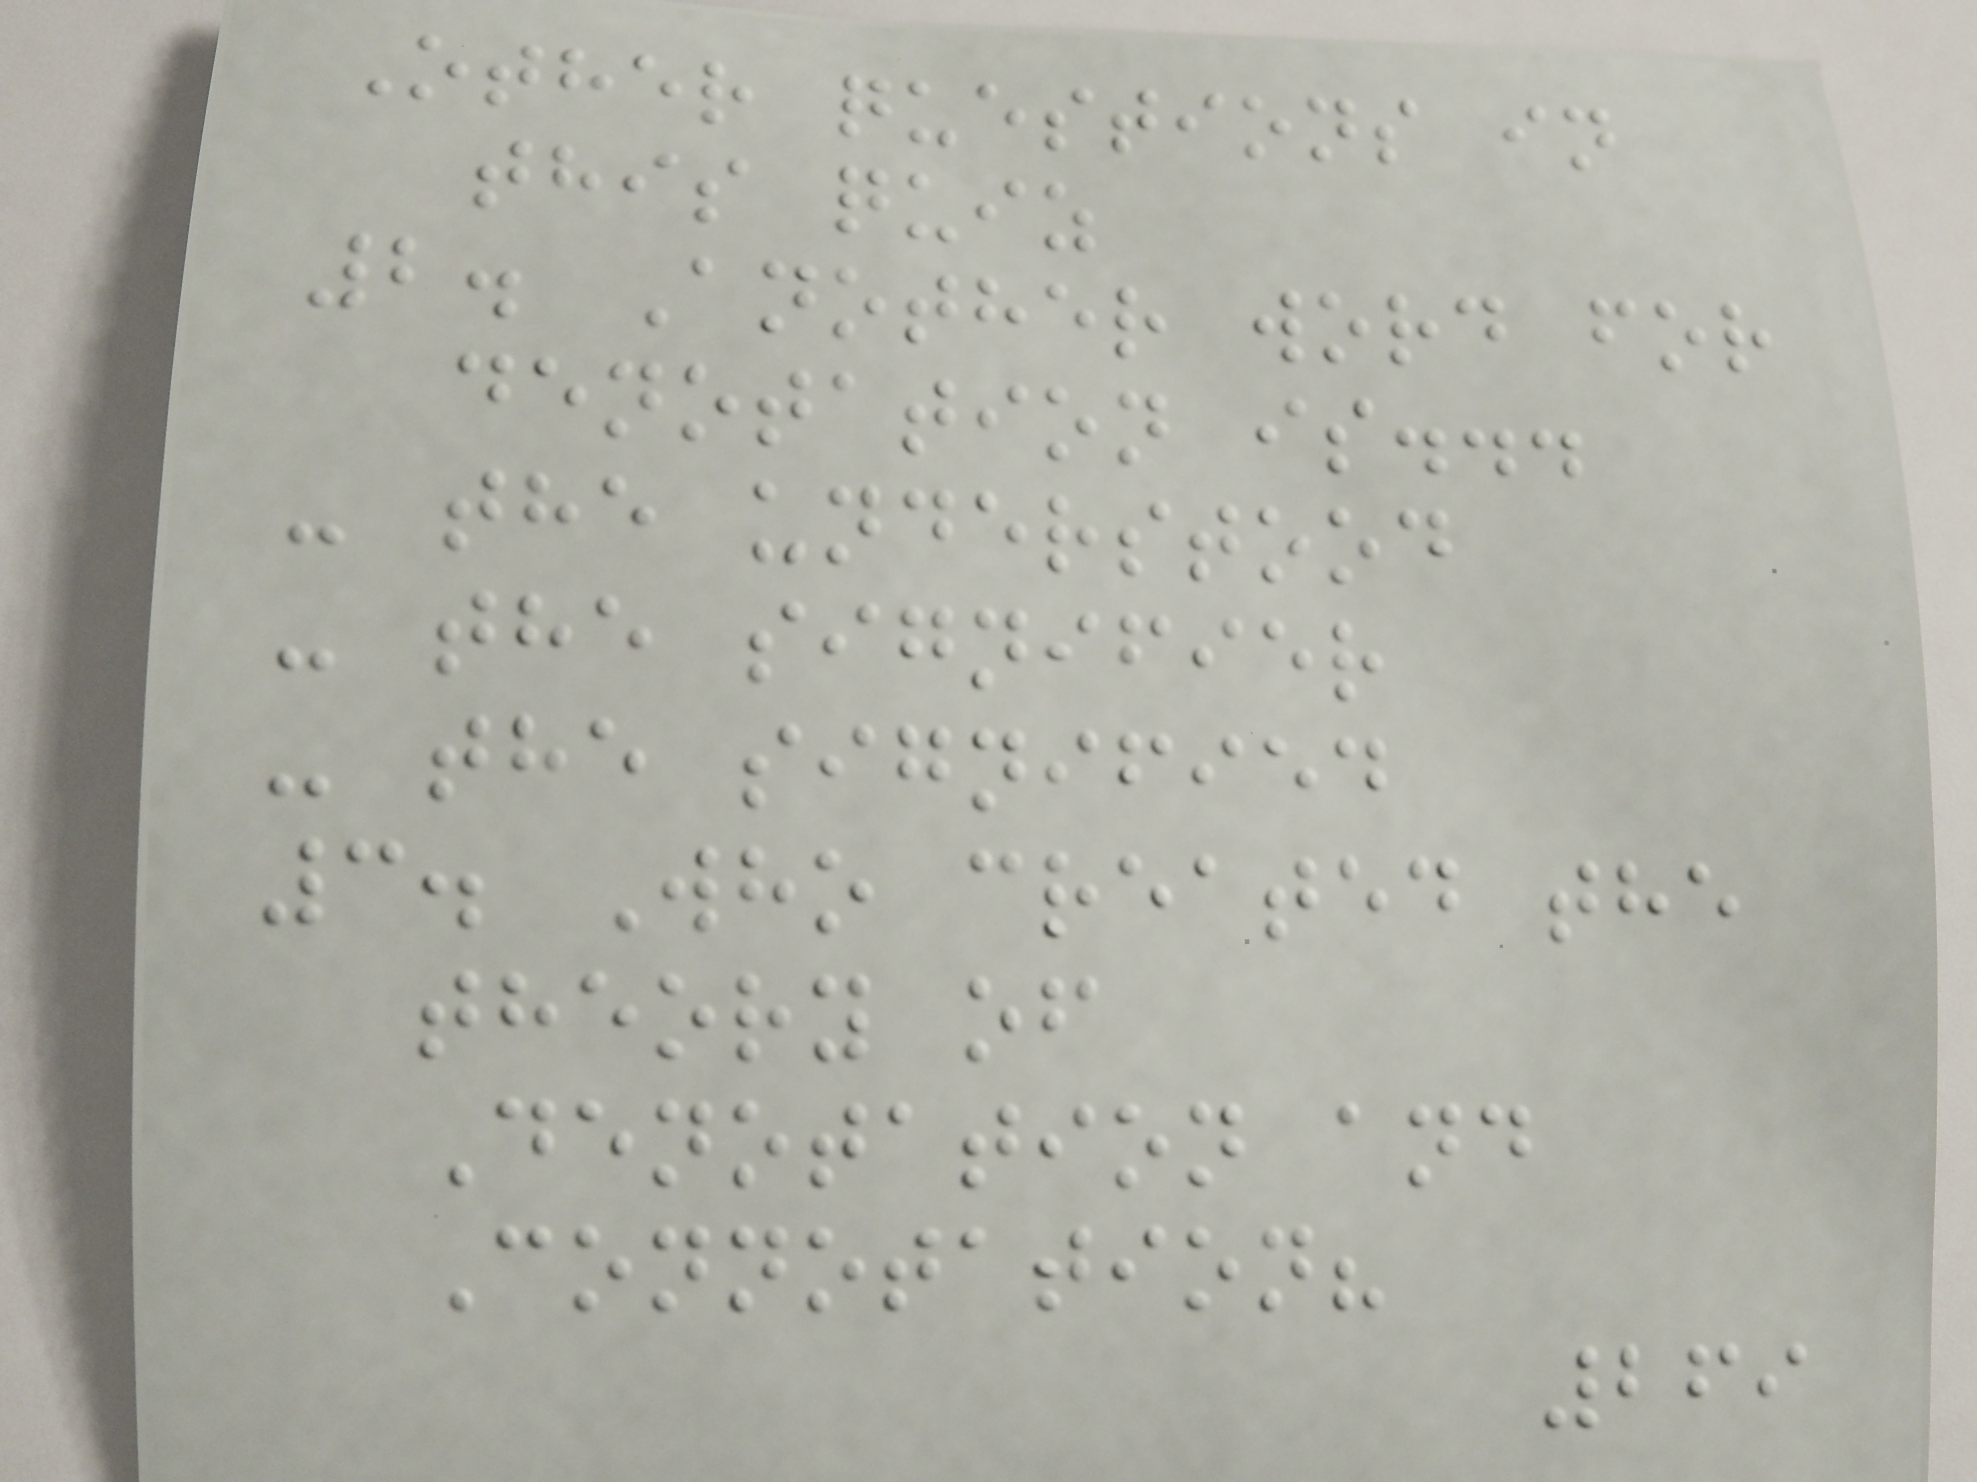Other questions in
this quiz
2. Another word for
denotation is...
- the understood
- the signifier
- the signified
3. Who created the
theory of
Denotation and
Connotation?
269
